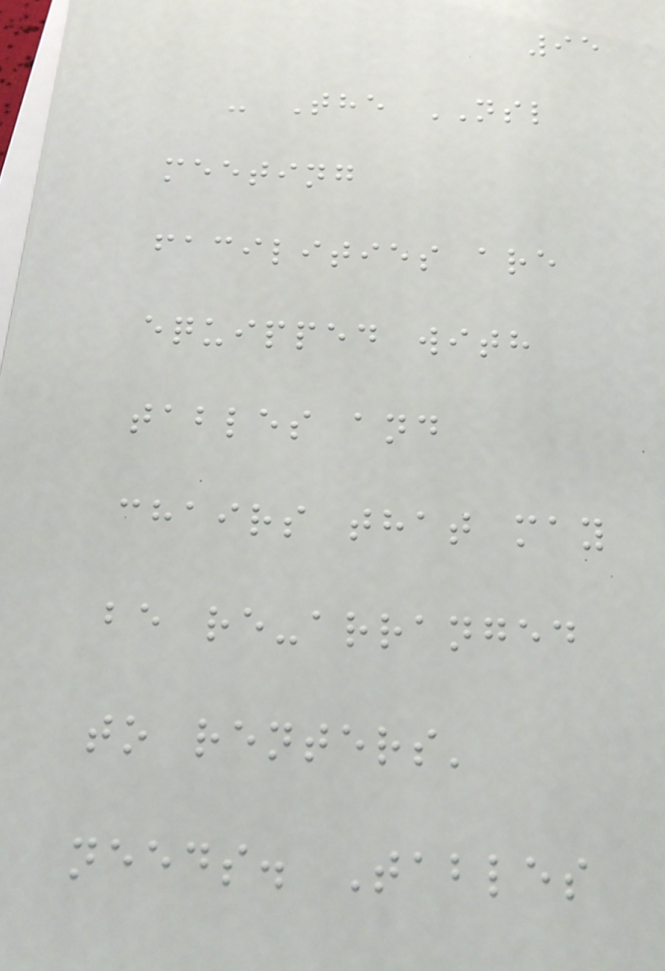95
- The NSL
meeting
facilities are
equipped with
tables and
chairs that may
be re-arranged
to renters'
needs. Tables
